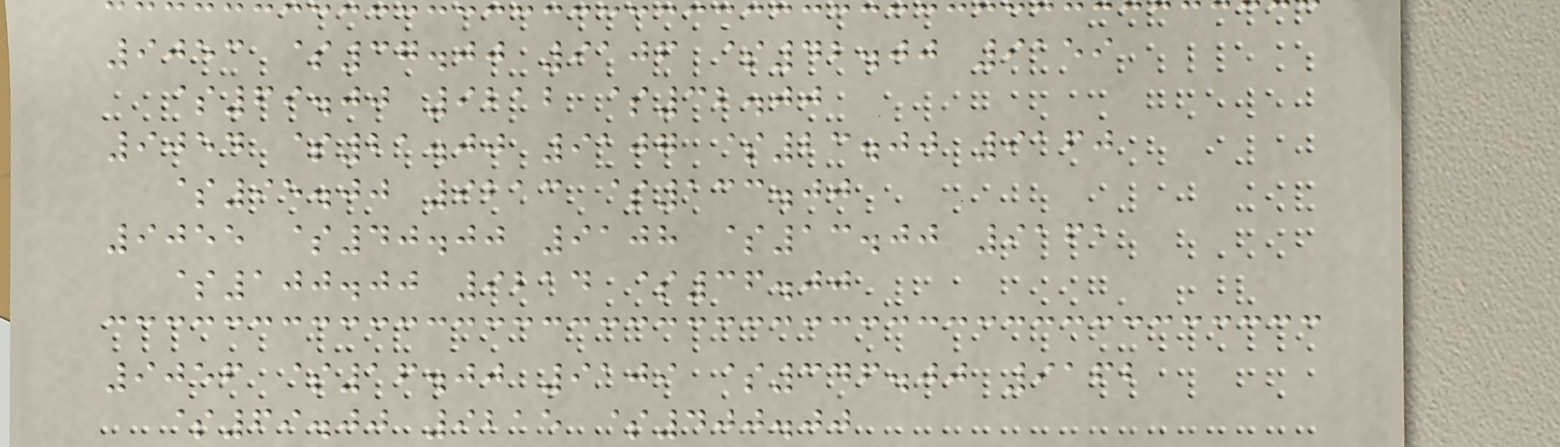9053 $37.00 9106 $42.00 9159
$69.00 9212 $32.00
9054 $21.00 9107 $23.00 9160
$95.00 9213 $133.00
9055 $40.00 9108 $13.00 9161
$100.00 9214 $36.00
9056 $16.00 9109 $346.00 9162
$69.00 9215 $400.00
